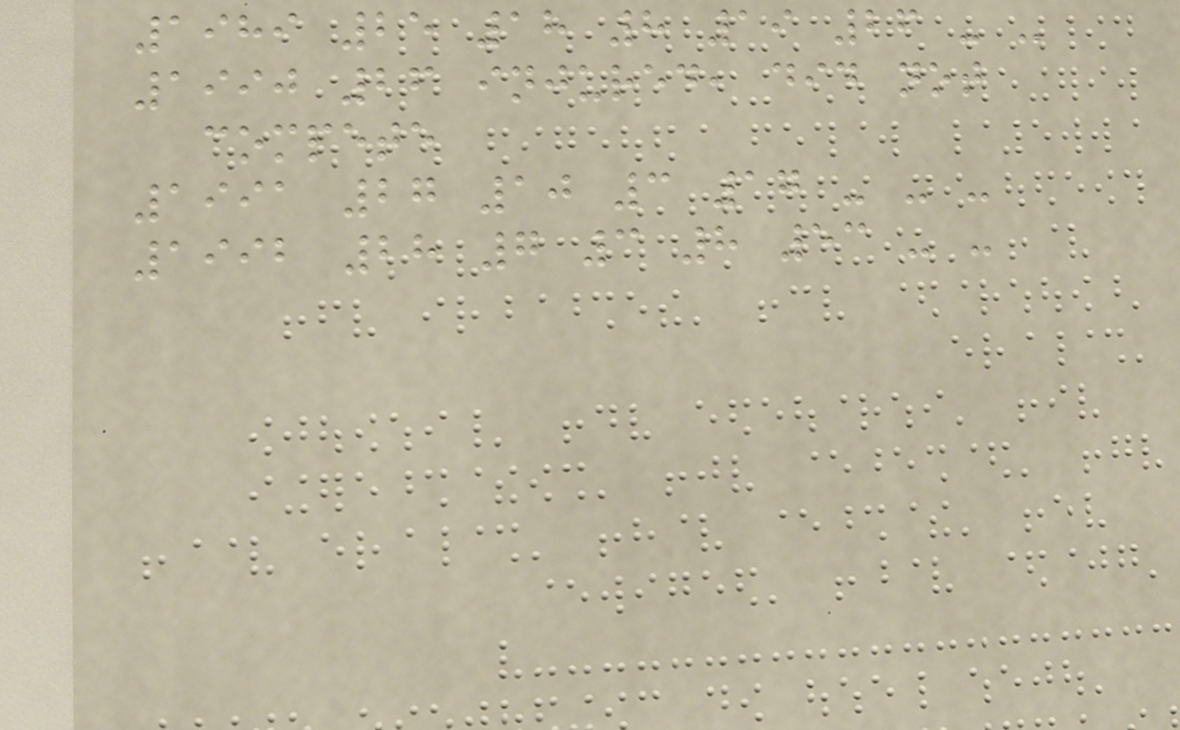1989 25 18 8 19 26 - -
1990 26 injured, did not
compete
1991 27 10 3 17 - - -
1992 28 7 3 8 53 - -
